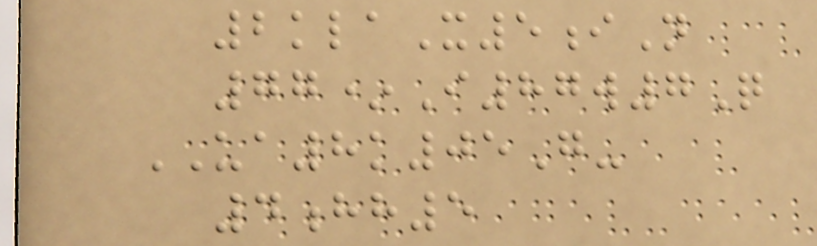2klaX5iN
77*I87w7Q
UA8k05G-
4hh5
